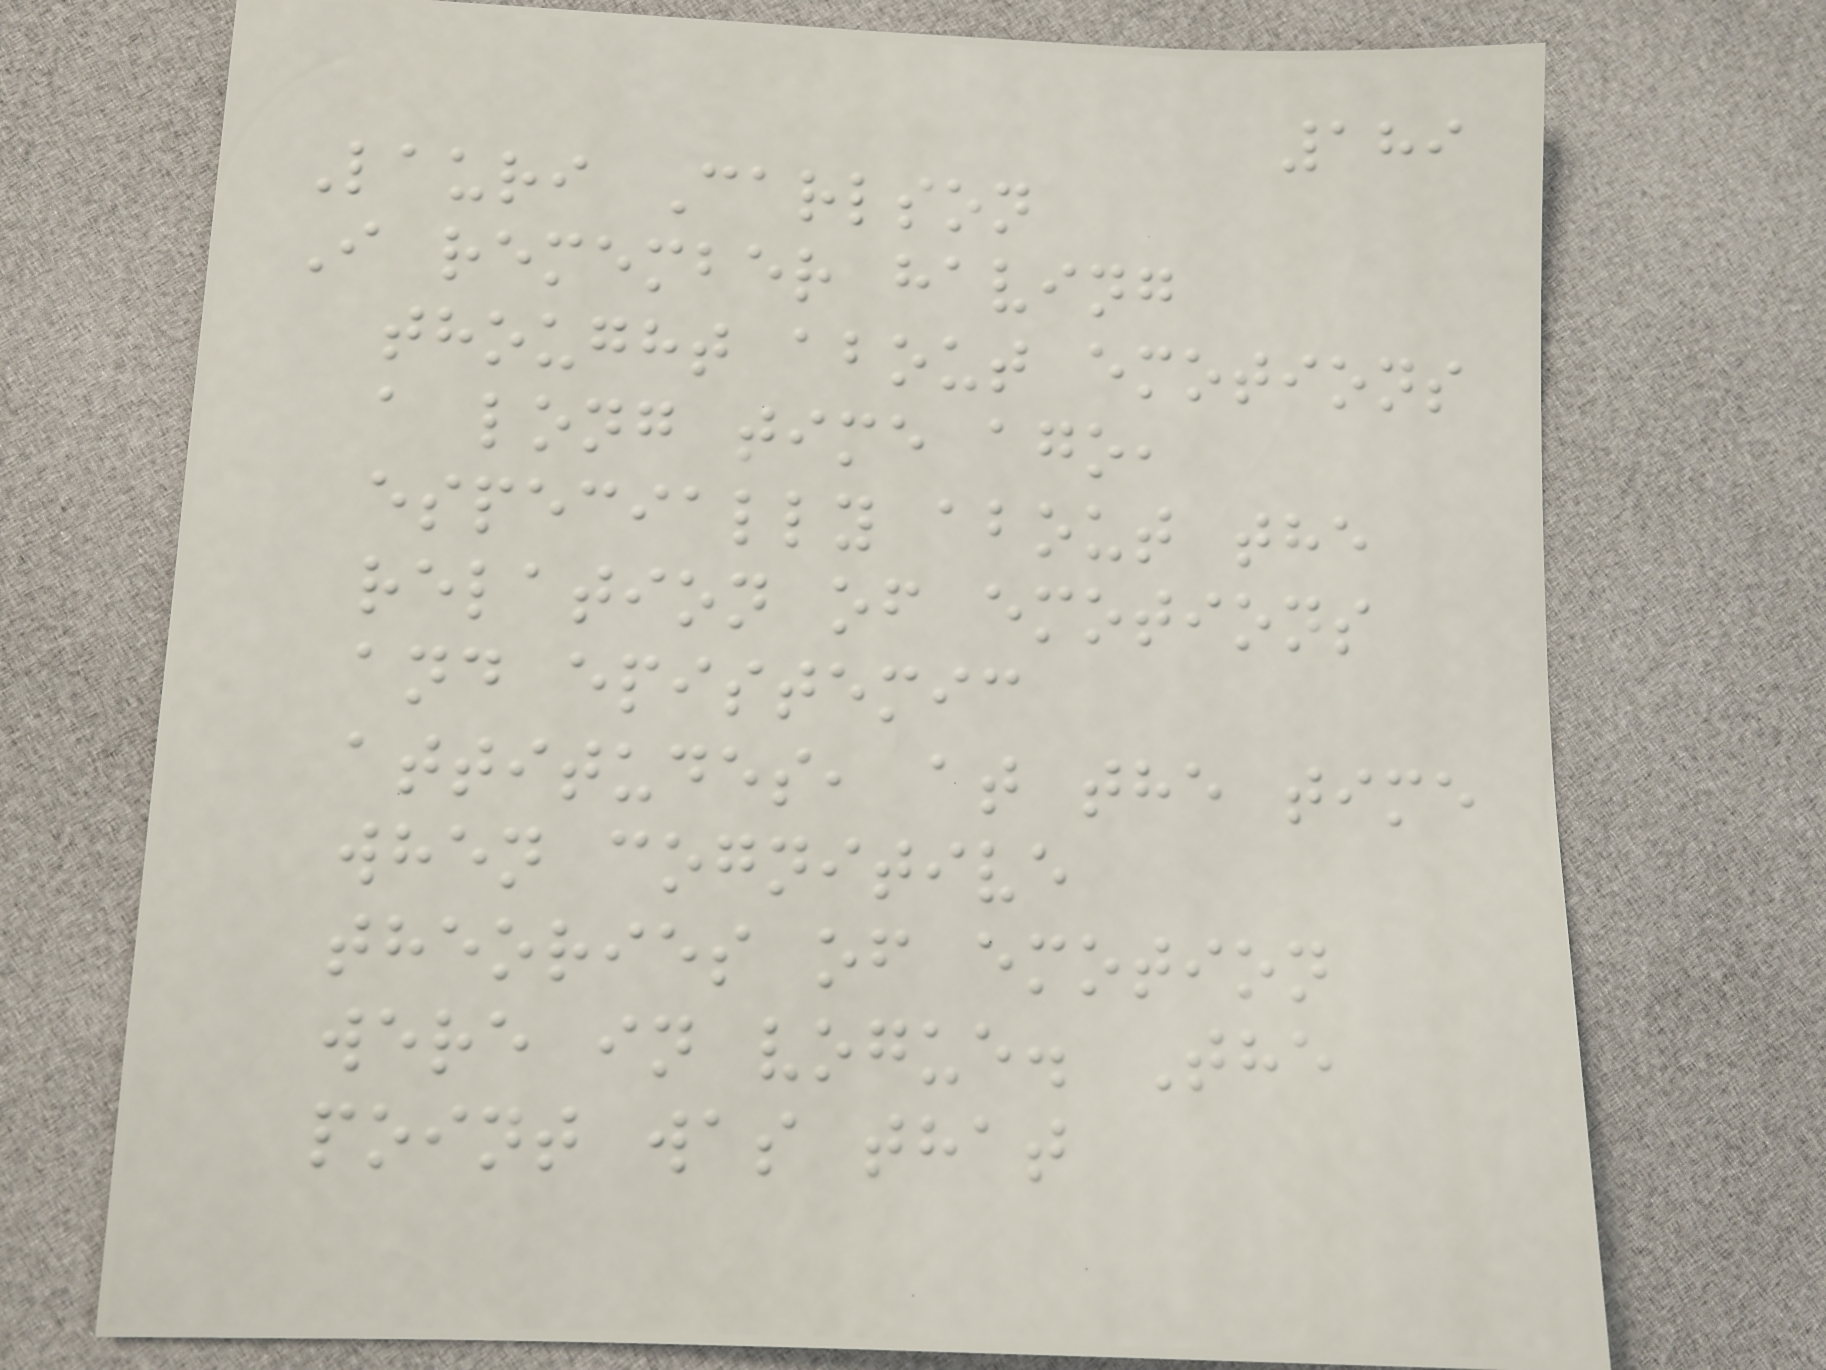189
Lauri Carlson
I remember having
thought about emotions
a long time ago,
especially about the
relation of emotions
and epistemic
attitudes, at the time
when cognitive
theories of emotion
were in vogue. The
point was that
